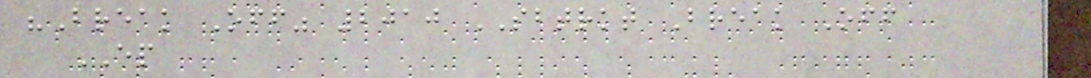"Break Off" 2010 SBTRKT Break Off
EP
